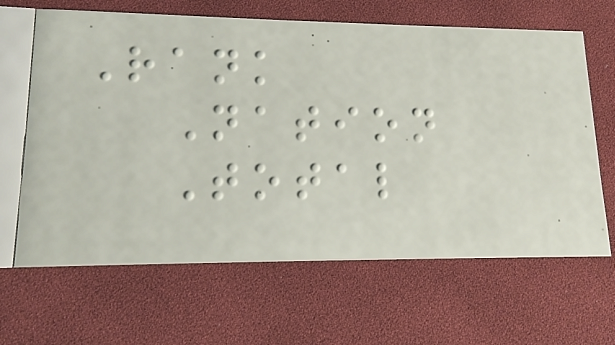Rank
Nation
Total
